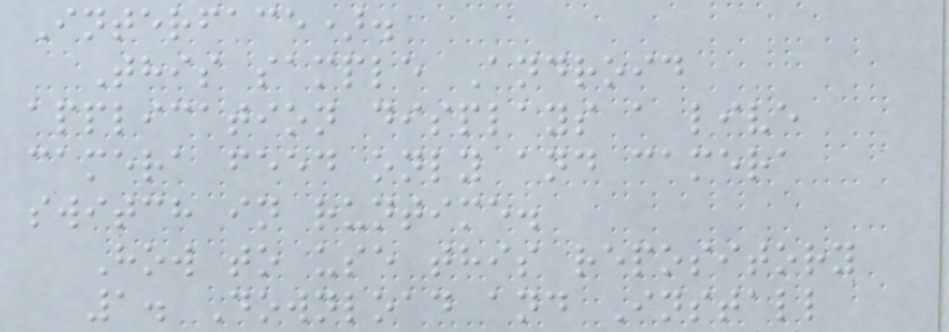Interface).
This sample Android
application displays a live
camera feed only and camera
switch in runtime.
How to use this repository
1. Download and Install
